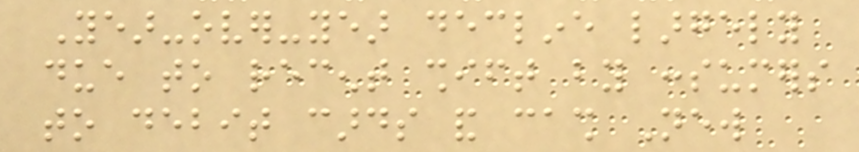Year-over-year decline largely
due to recent shift by consumers
to debit cards and cash New
